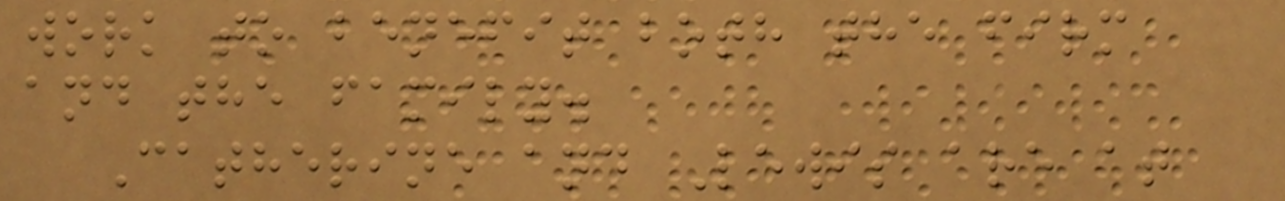work to benefit both the firm
and the family.
Catherine and Lewis are at
